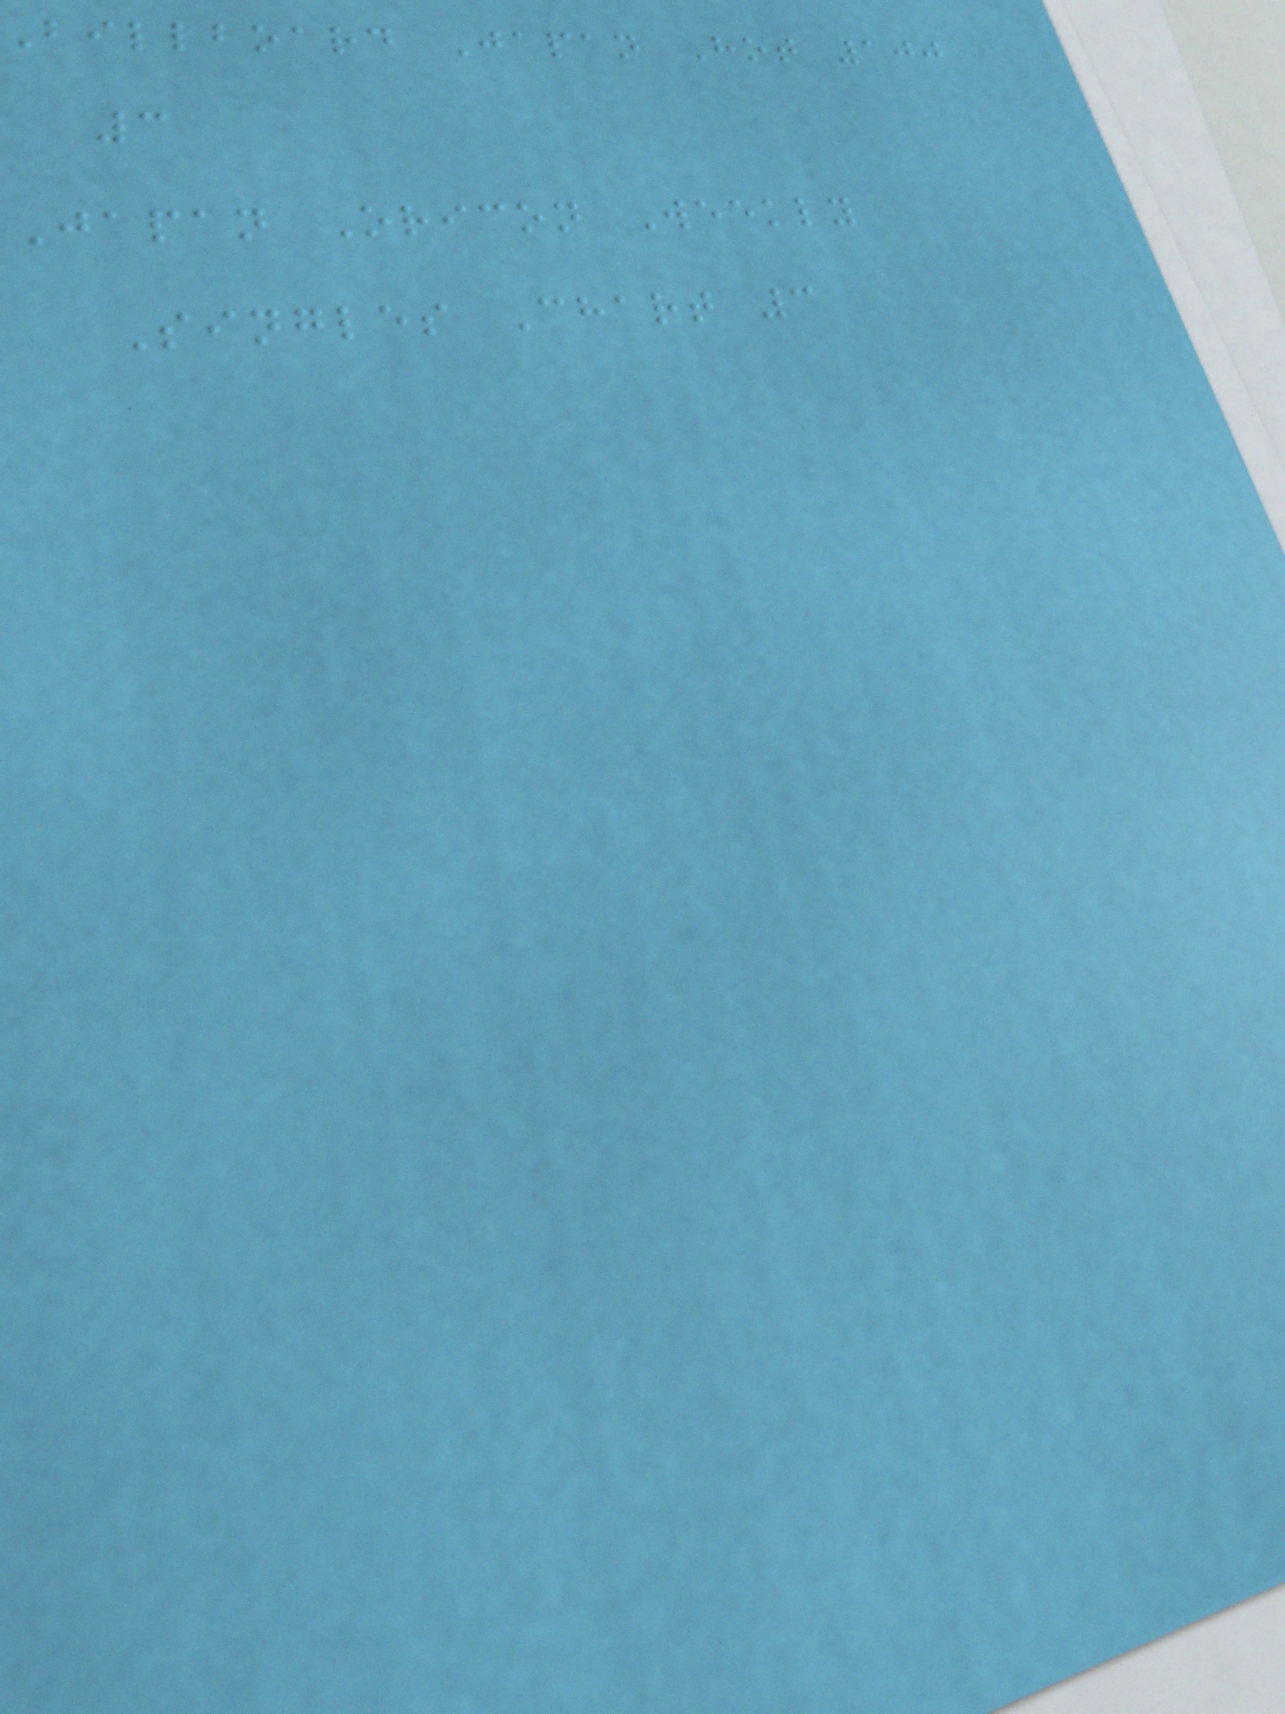billboard Japan Hot 100
3
Japan Oricon Weekly
Singles Chart 3
